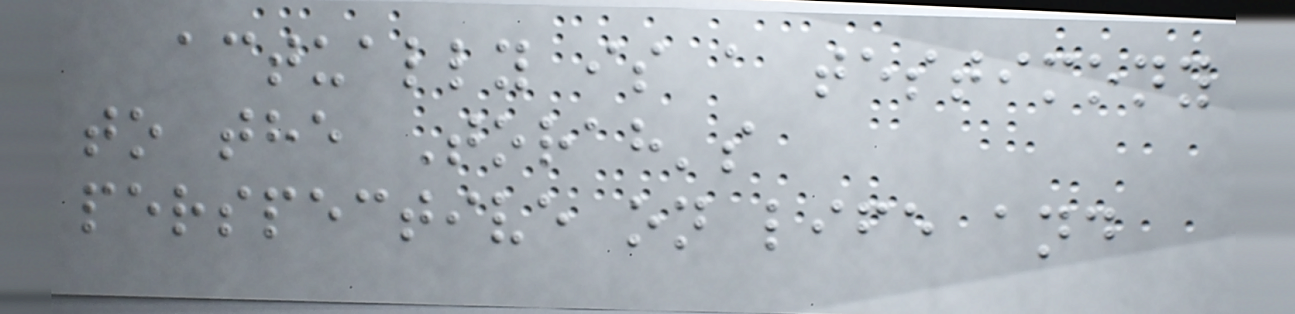actually is a testimony
to the Torah's
perspective on life and
